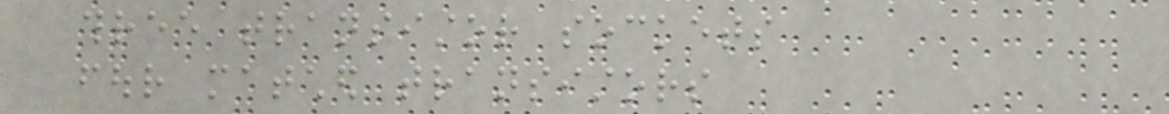three transistor sockets
four matched transistors
